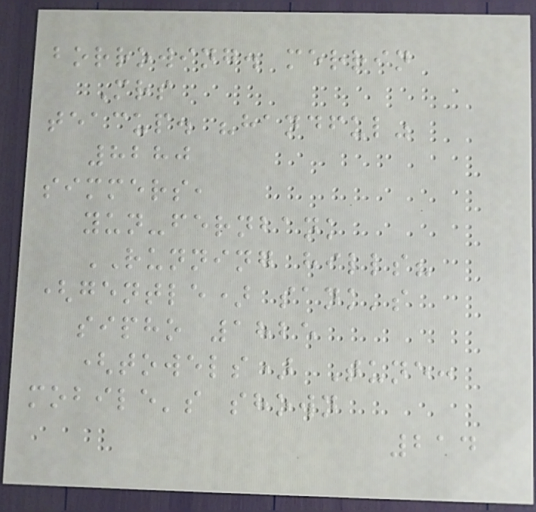borrowing. merrin
Mrs
teacup. "handful"
8280
simmers,
yun-fernbank
RUNNING hills?
(gentle) sank's
sipho 1825
(towels) Tune:
mobile's shown
214
